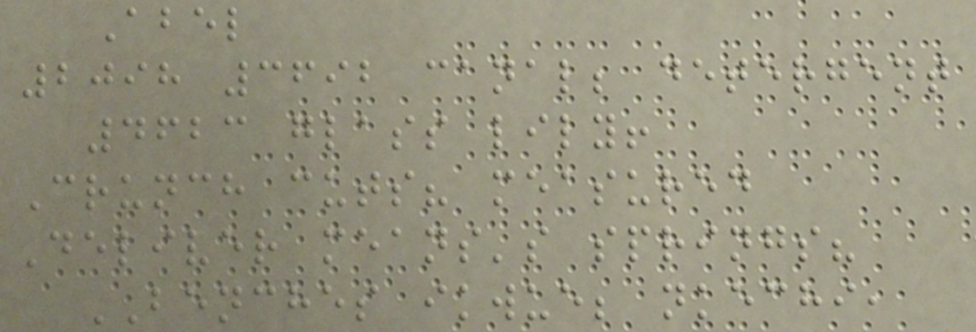Abel
2098 3692 canal; detergent
4623 glass lily!
Crunch cuts? measured
Deliver means's springs?
BENCHES ikwue; nkechi,
